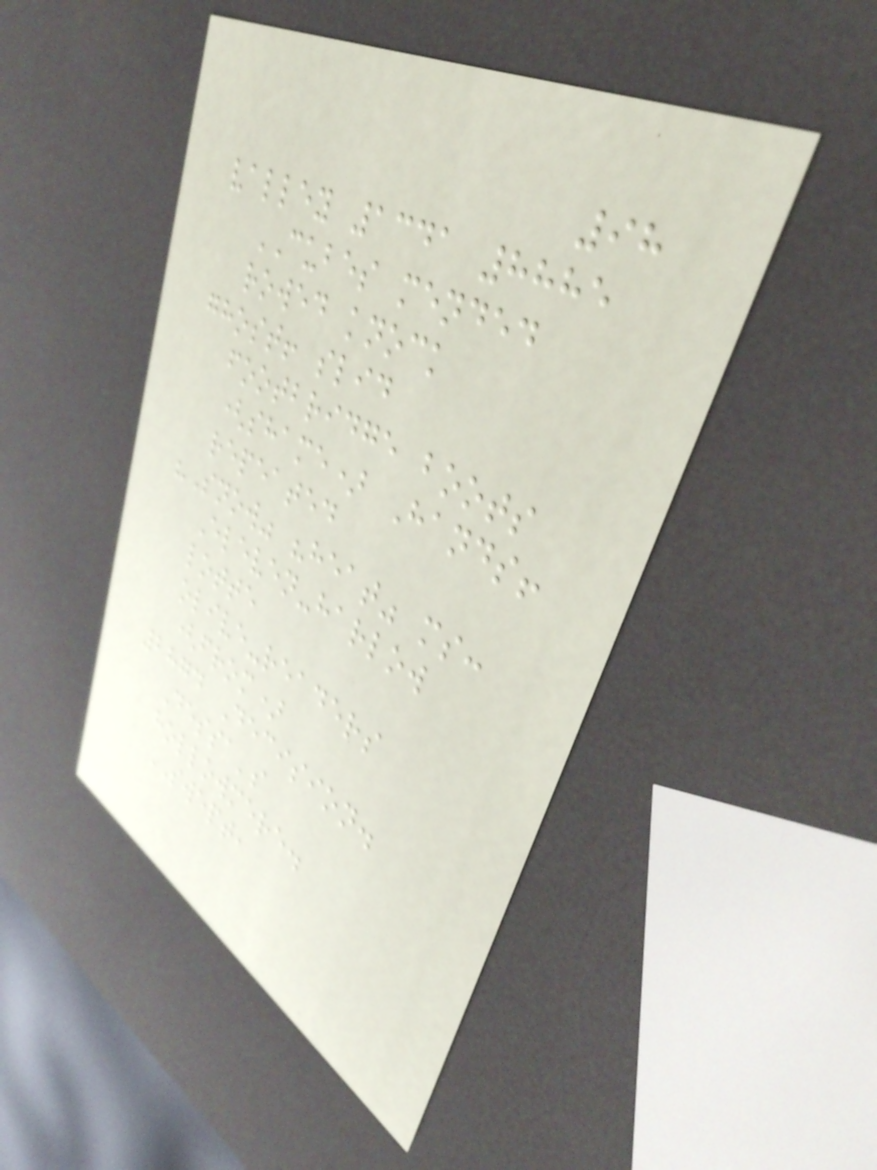98
valley 1341 8885
CUBES mended
rowed knock
ghost! slid
footbridge boots
(shame) Hands!
repeated
"Snow" "heat" ms:
Eleven-harlow
lotte
olive-readers
(from)
2874 Decision.
Dessa's
hollowmere.
SWEPT,
